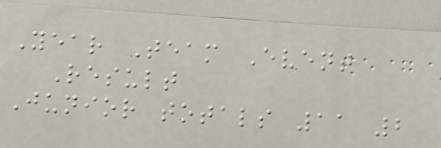Year Team Event
Result
Junior totals 11 2
